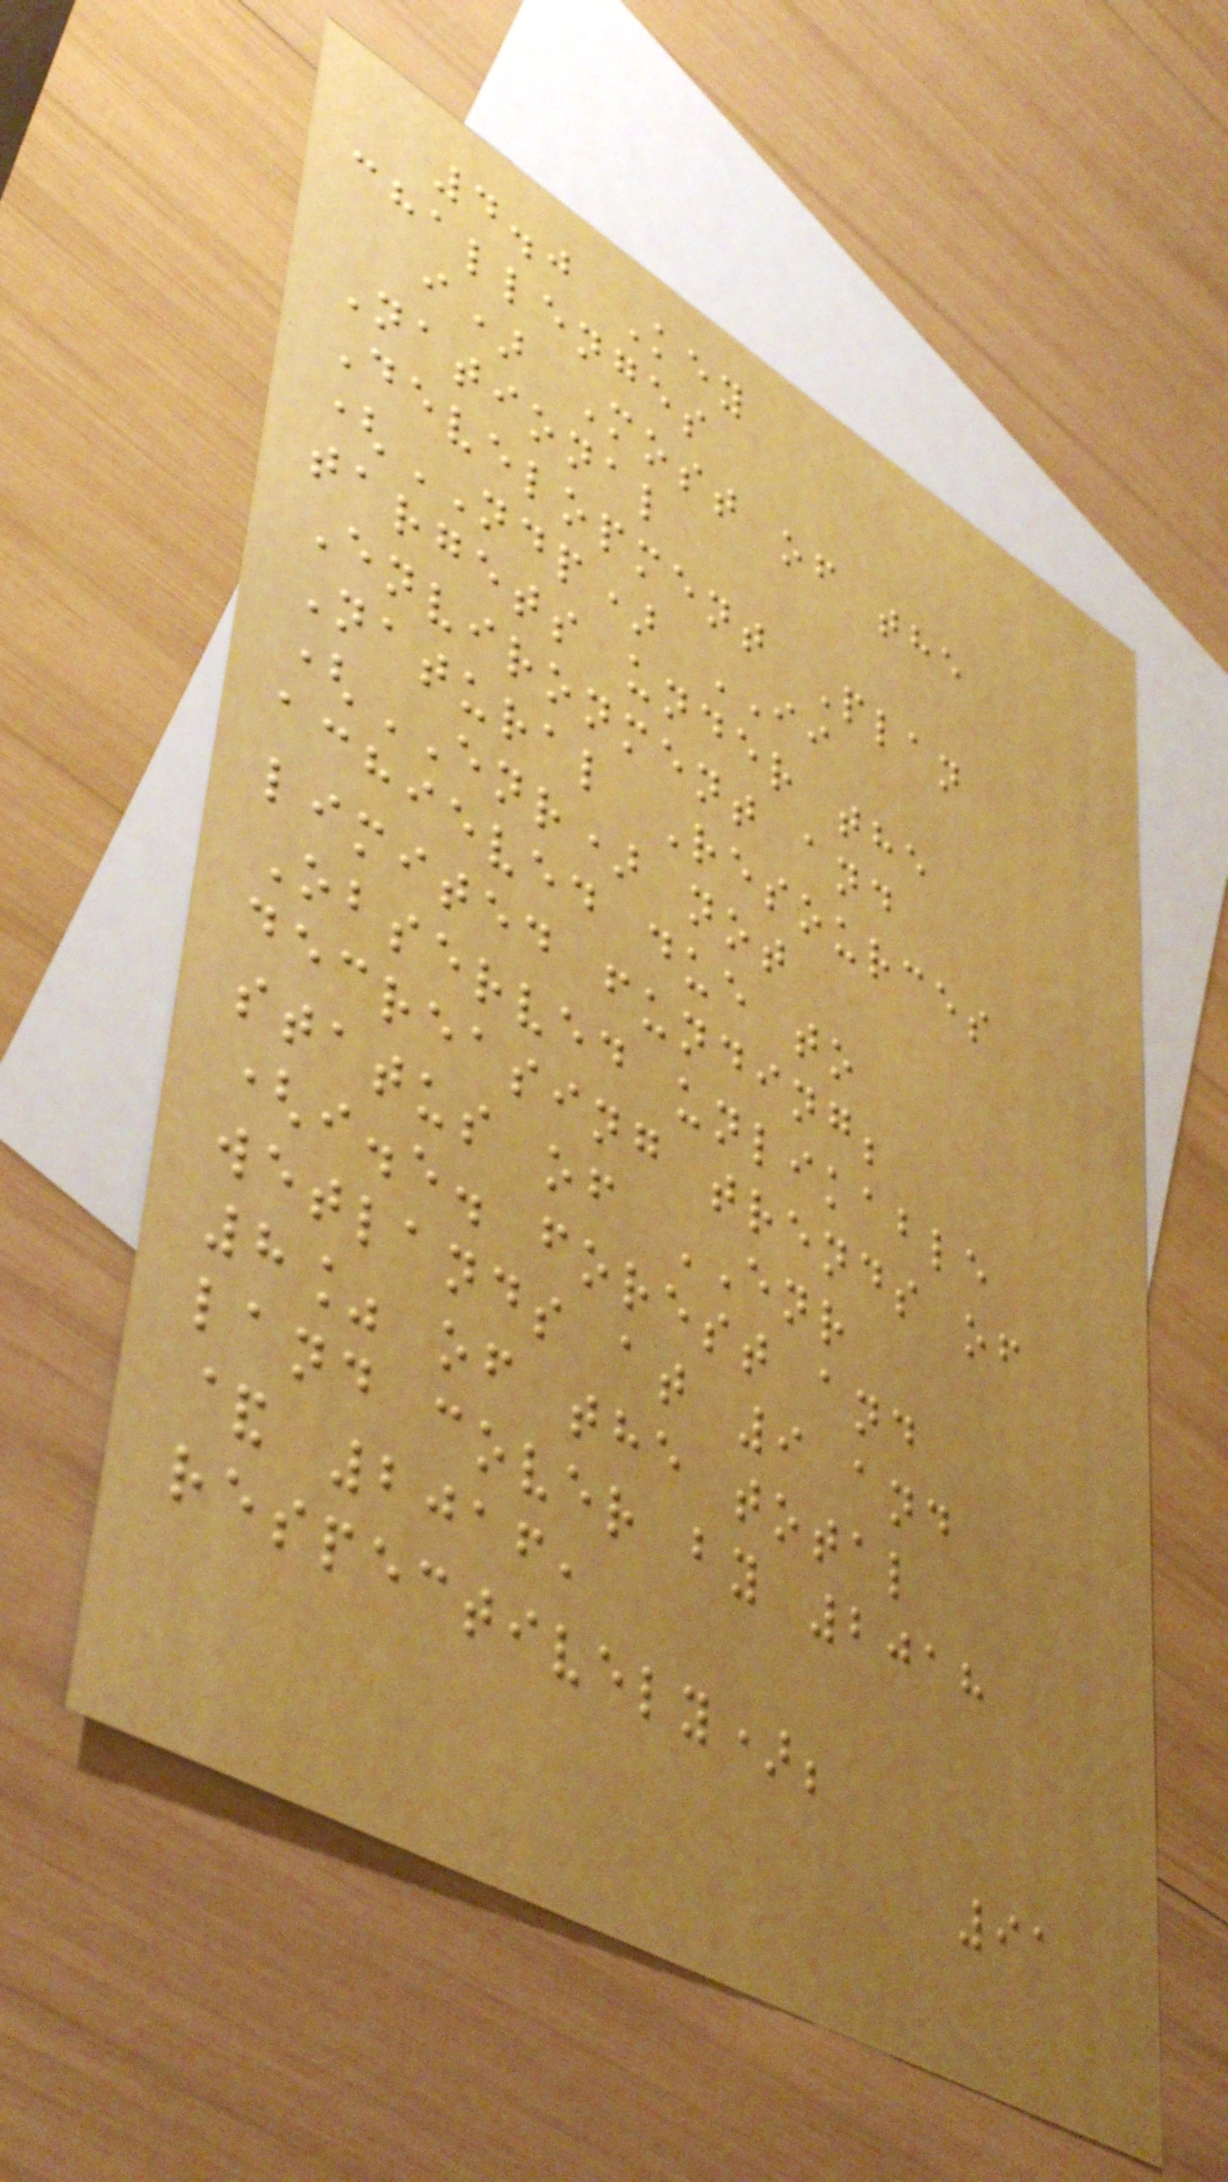4.0 Key
challenges
i) Most of the
National
Development Plan
(NDP) II
targets under the
Environment and
Natural Resources
(ENR) not
achieved due to
limited funding;
Observed unlikable
decreasing trends of
status of ENR
(i.e. forest and
wetlands at 9 and
8% of the total
land cover by 2018
& 2016,
respectively);
91
